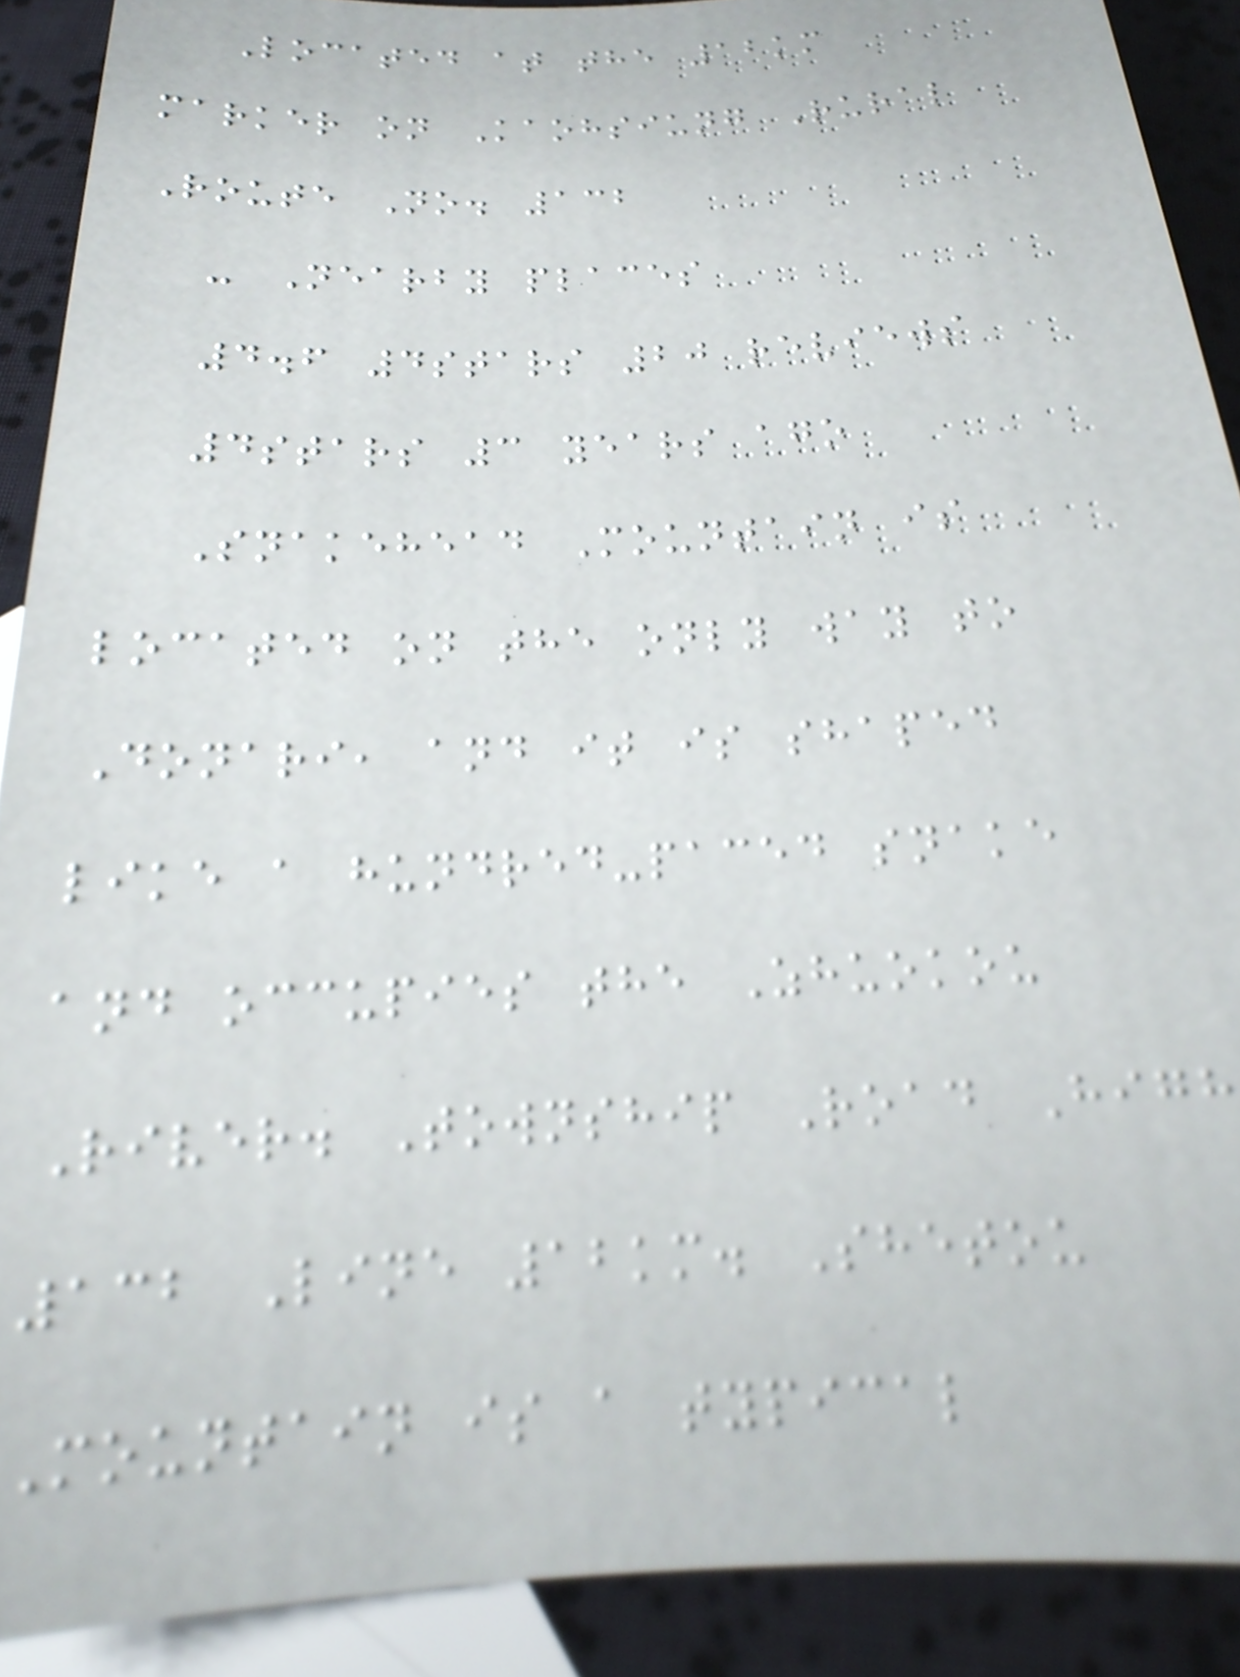Located at the 12km
marker on Kaohsiung Rural
Route No. 132
- Nearby places
4.6 4stars 20 reviews
4stars 3 years ago
Snakehead Mountain is
located on the only way to
Donari, and it is shaped
like a hundred-paced snake
and occupies the Zhuokou
River. Township Road High
132 Line 12km. Shetou
Mountain is a typical
